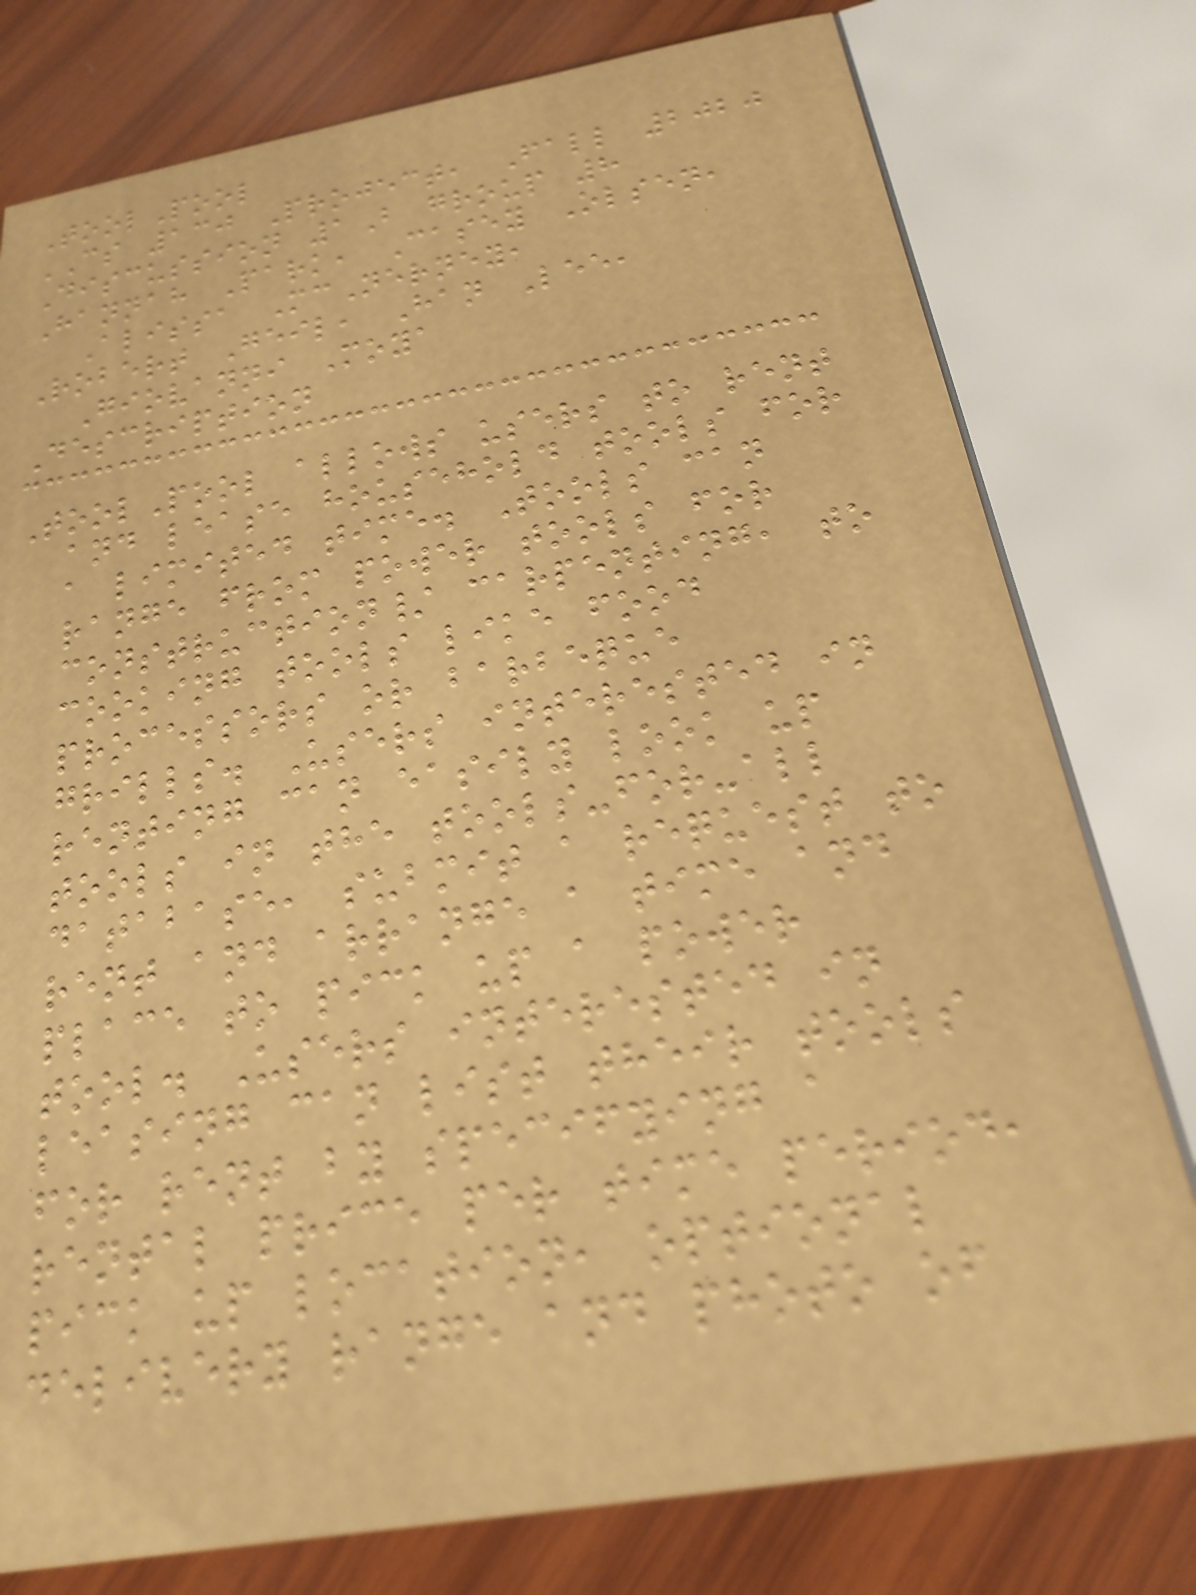ToolPool
CS 130 Project, Fall 2020
Discussion 1B group 8
Hannah Park, Casey Olsen,
Alissa McNerney,
Robert Geil, Han Lee,
Giovanni Moya
Description
ToolPool allows users to rent
and lease household tools for
a limited time. Tools can
range from power tools for
construction/ carpenting, to
cooking tools like food
processors or barbeque
grills. Users interested in
renting can easily look up
tools in the tools-for-all
database, submit a request to
rent and arrange a time and
place to pick up a power
tool. Users interested in
leasing can list their tools
for rent by specifying a
rental price per time period,
pick up location, optional
delivery range and photo of
